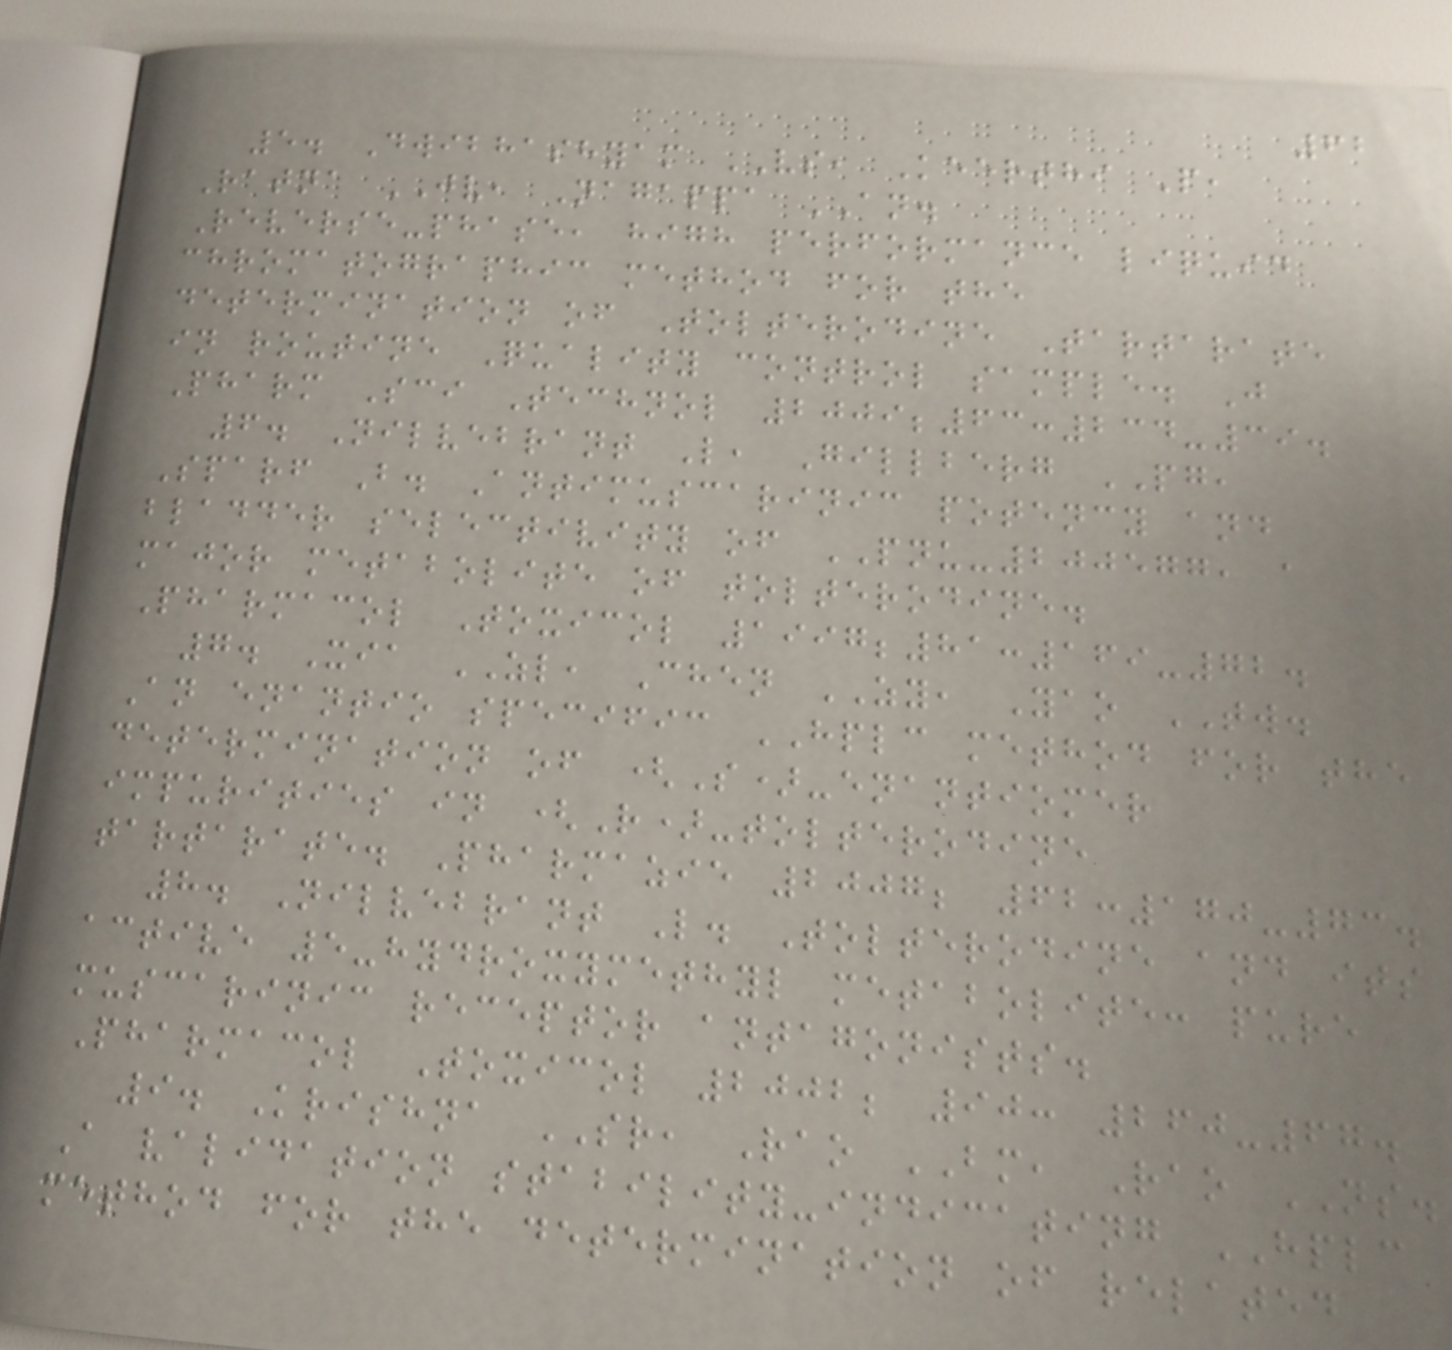62
5. Dwibhashyam VS, Keerthi P,
Ratna JV, Nagappa AN.
Reverse-phase, high performance liquid
chromatographic method for the
determination of Tolterodine Tartarate
in routine Quality control sample. J
Pharm Sci Technol 2009;63:234-39.
6. Nilvebrant L, Gillberg PG,
Sparf B. Antimuscarinic potency and
bladder selectivity of PNU-200577, a
major metabolite of tolterodine.
Pharmacol Toxicol 1997;81:169-72.
7. Xia ZL, Chen ZY, Yao TW.
An enantio specific HPLC method for the
determination of (S)-enantiomer
impurities in (R)-tolterodine
tartarate. Pharmazie 2007; 62:170-73.
8. Nilvebrant L. Tolterodine and its
active 5-hydroxymethyl metabolite: pure
muscarinic receptor antagonists.
Pharmacol Toxicol 2002; 90: 260-67.
9. Krishna SR, Rao BM, Rao NS.
A validation stability-indicating HPLC
method for the determination of related
